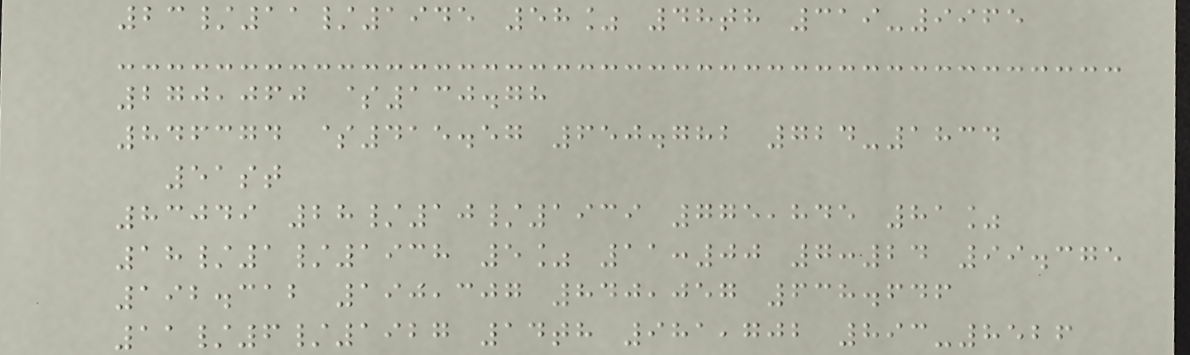23/11/1945 58% 48th 319-9965
270,060 $130.78
846374 $415.57 650.782 724-1834
51st
83049 28/10/1939 775,845 81%
18/1/1938 5% 11:00 7:24 99.375
192.312 190,307 840,057 638.646
11/6/1927 14th 981,702 893-8526
